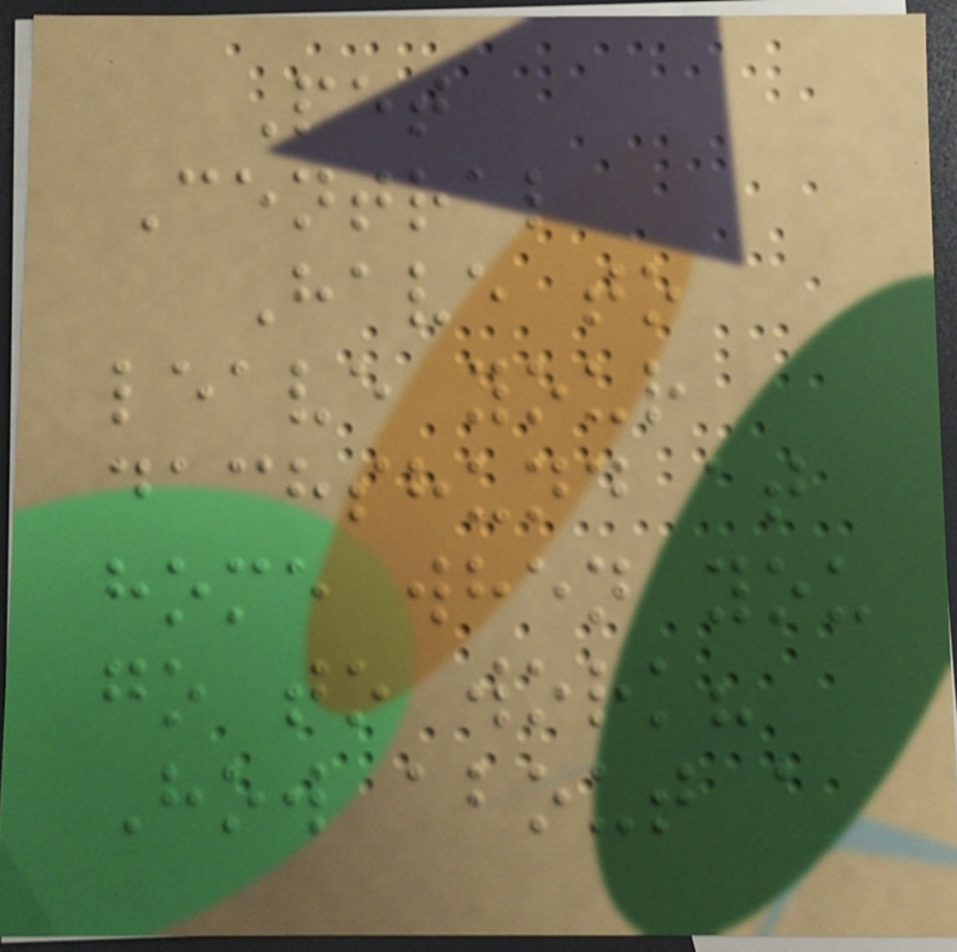Pet
Central
Have to
leave your
dachshund at
home when you
go to work?
How about a
